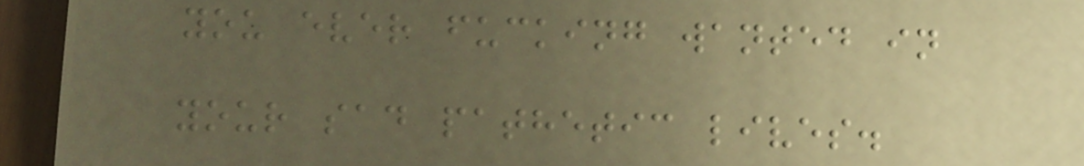you ever fucking wanted in
your sad pathetic lives.
